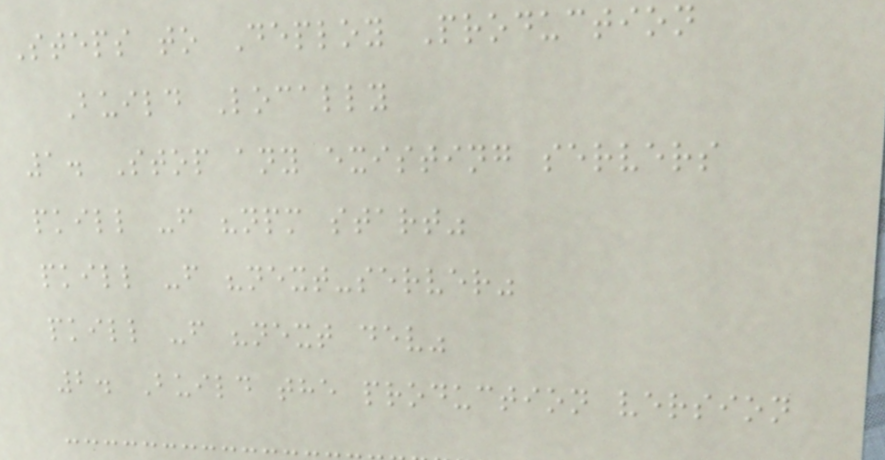Steps to Deploy Production
Build Locally
1. Stop any existing servers
pkill -f "npm start"
pkill -f "next-server"
pkill -f "next dev"
2. Build the production version
